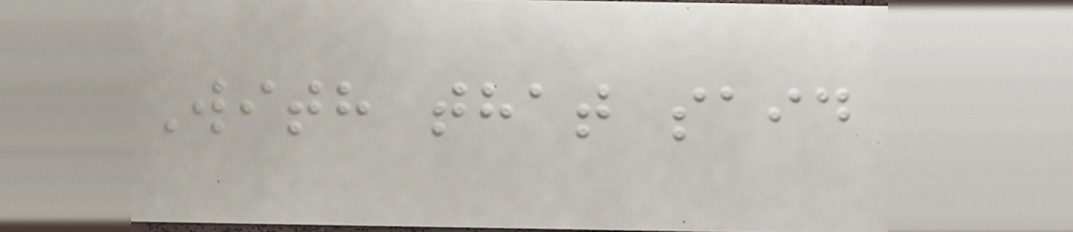With that said
